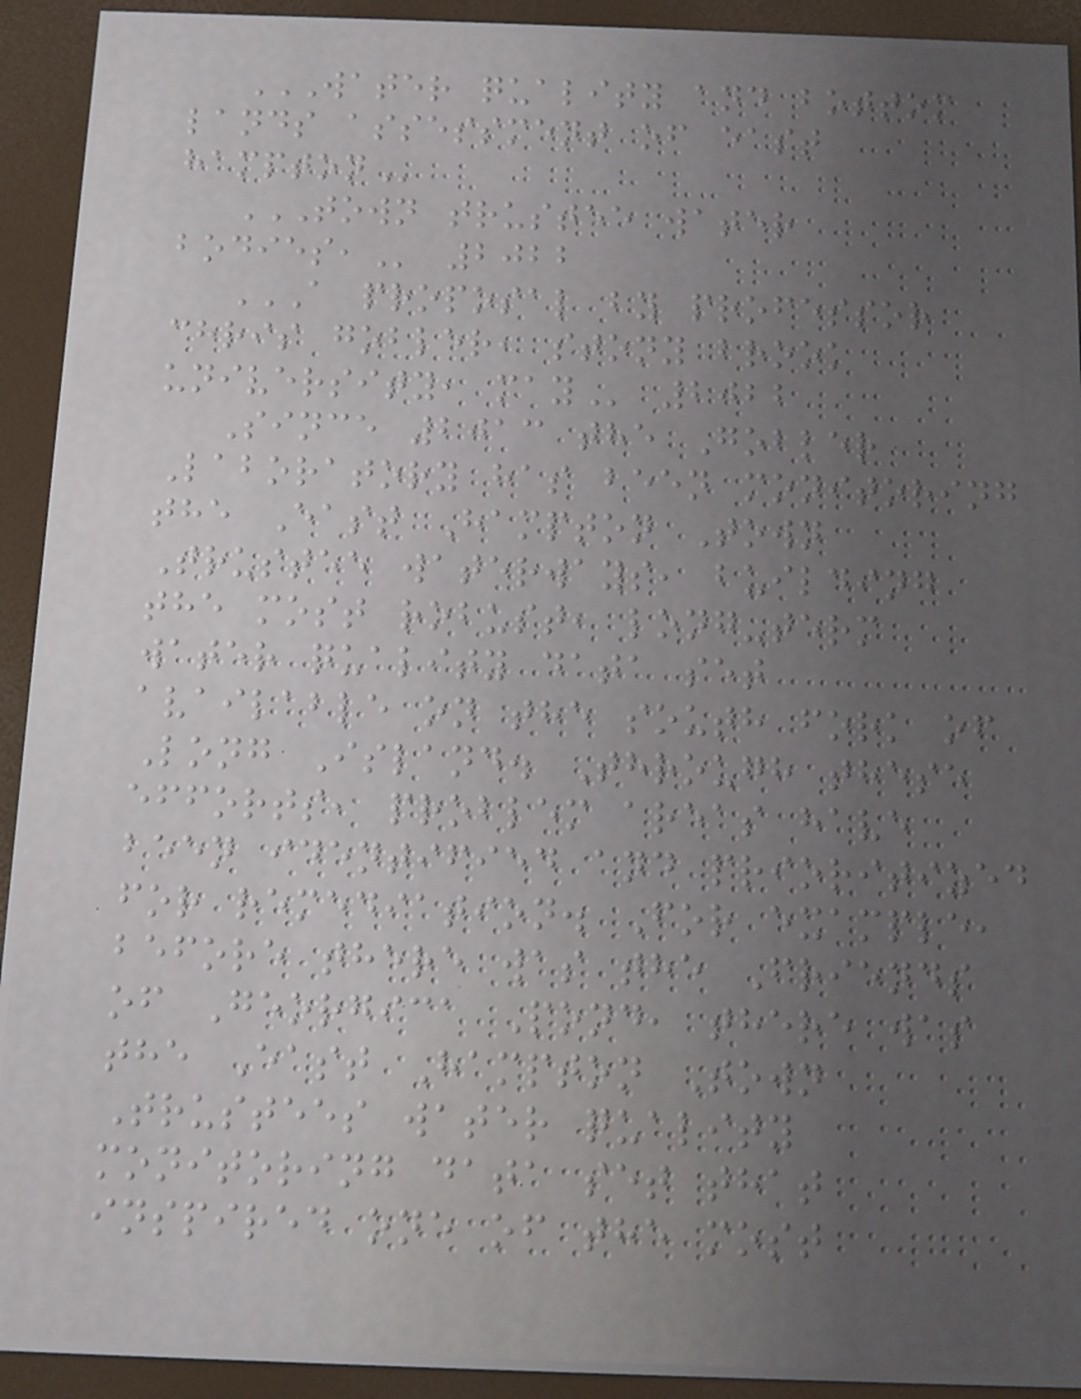WATER QUALITY AND BOTTOM
LANDS ASSESSMENT OF EAST
HAMPTON
TOWN TRUSTEE WATER
BODIES, 2022
A PROPOSAL BY PROFESSOR
CHRIS GOBLER, STONY BROOK
UNIVERSITY, MAY 2022
Since 2013 the Gobler
Laboratory has been monitoring
the East Hampton Town
Trustee waterways, building
the most robust, long-term
water quality data set
available on the south fork of
Long Island. Through these
efforts, problem areas have
been identified and prioritized
for remediation. For example,
before there was the Friends
of Georgica Pond, there was
the East Hampton Town
Trustees water quality
monitoring data set that
inspired one of the most
